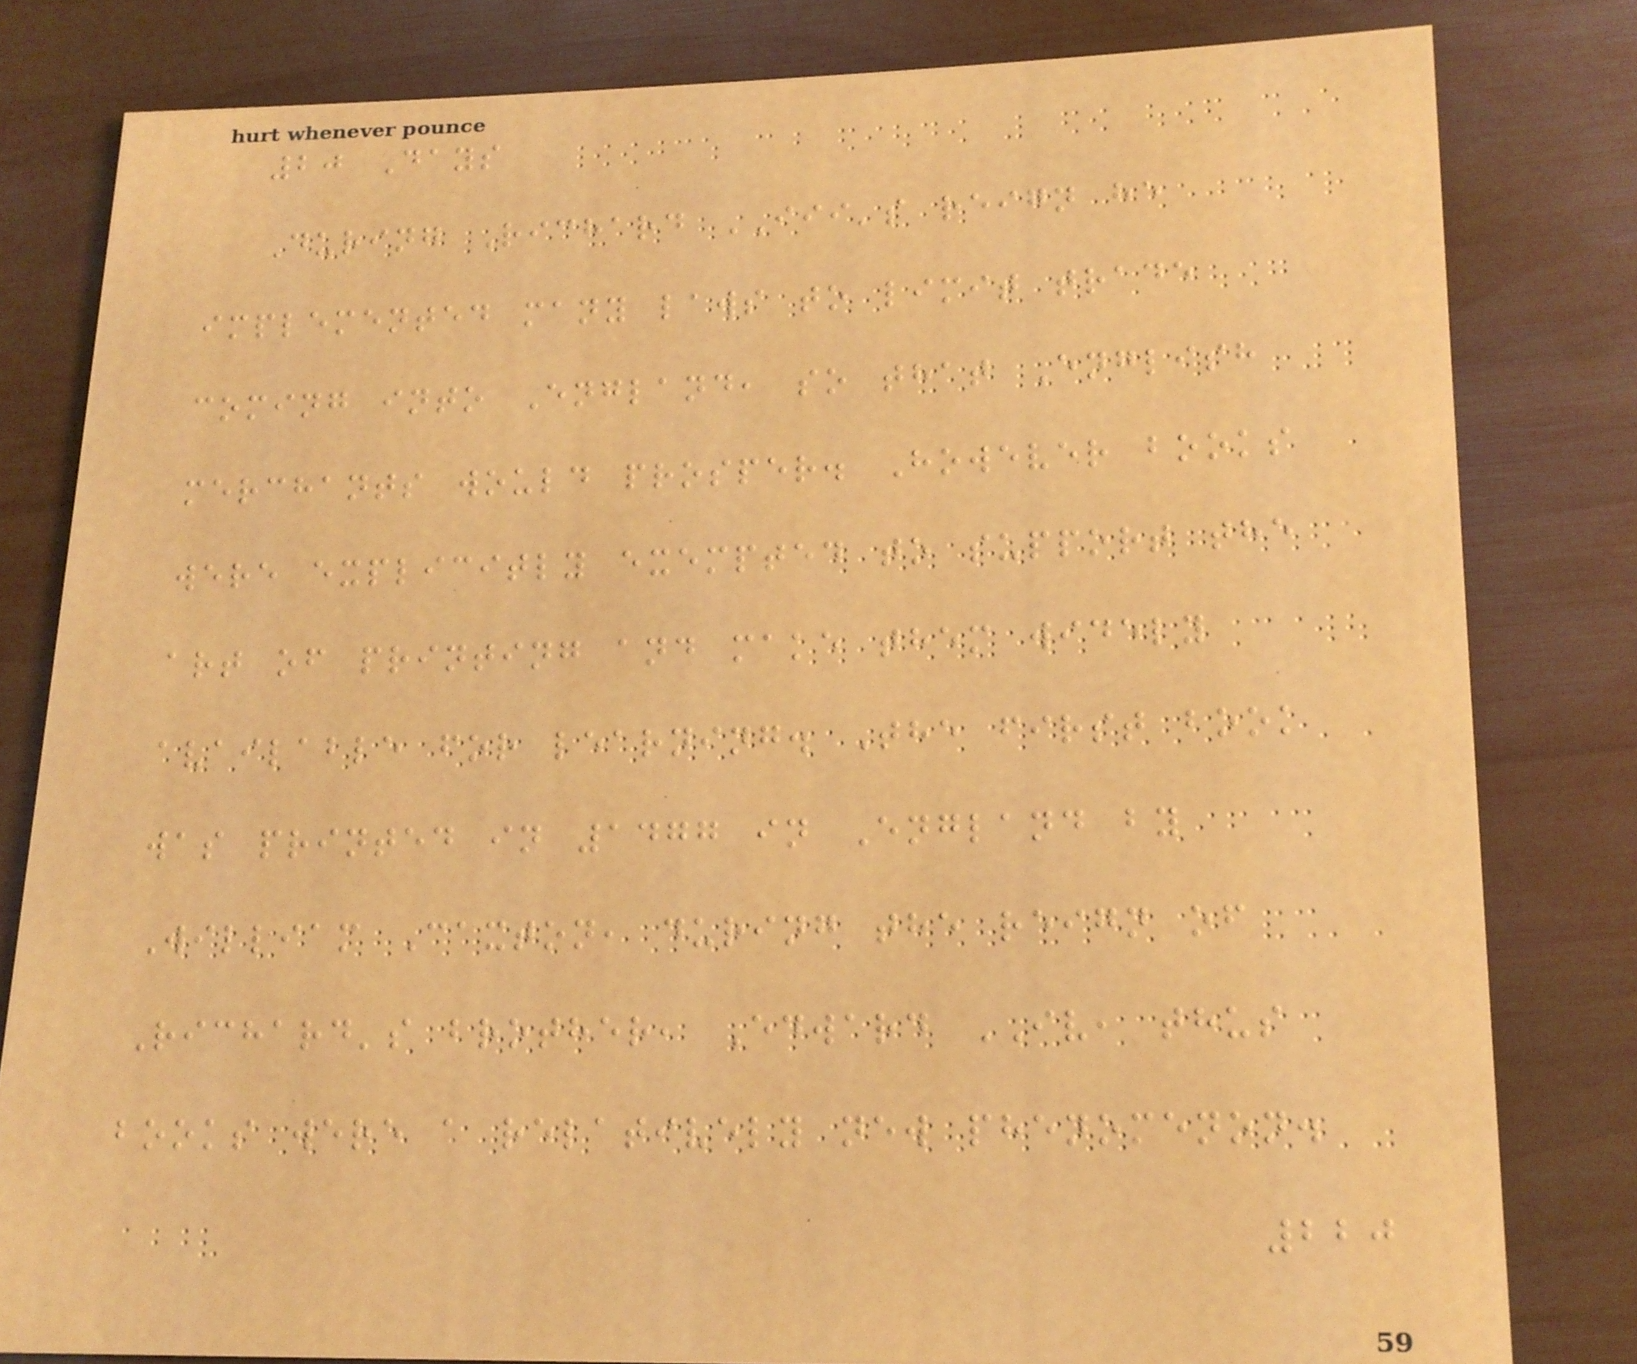20 Days
During Richard III's reign he
implemented many laws to limit trade
coming into England, so that English
merchants would prosper. However books
were explicitly exempted to support the
art of printing and make them widely
available for learning. The first book
was printed in 1477 in England by
William Caxton, during the reign of
Richard's brother, Edward IV, thus
books were a relatively new phenomenon.
220
